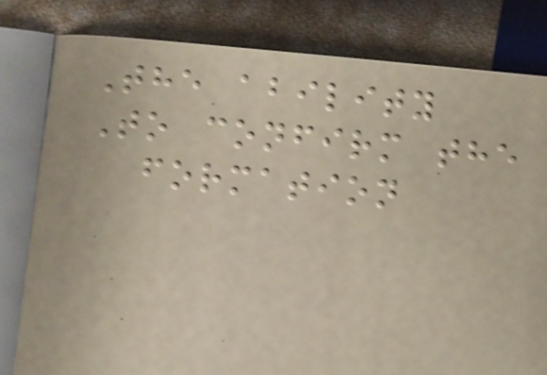The ability
To confirm the
formation
